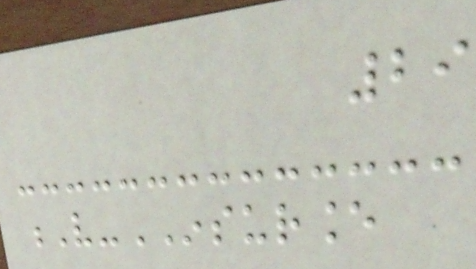29
V-INSURANCE
